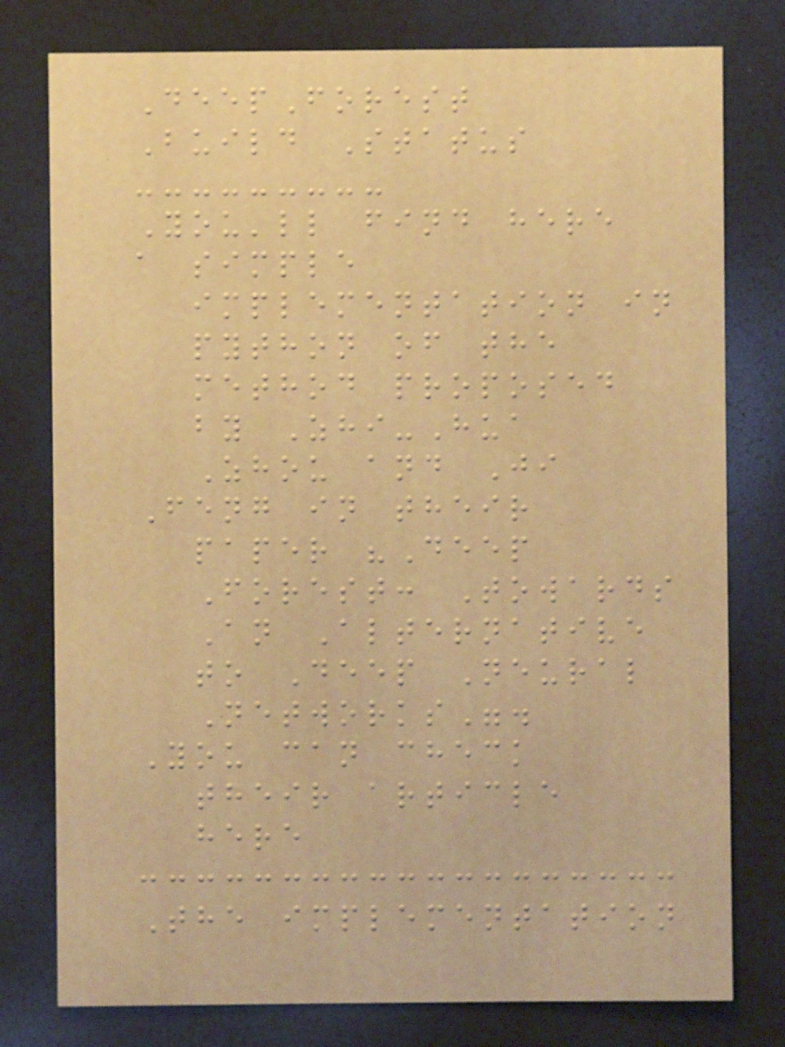DeepForest
Build Status
You'll find here
a simple
implementation in
python of the
method proposed
by Zhi-Hua
Zhou and Ji
Feng in their
paper "Deep
Forest: Towards
An Alternative
to Deep Neural
Networks".
You can check
their article
here
The implementation
